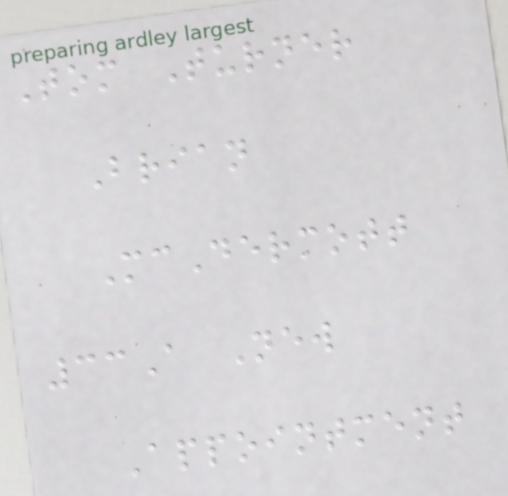Tom Turner
Brian
McDermott
33A New
Appointment
